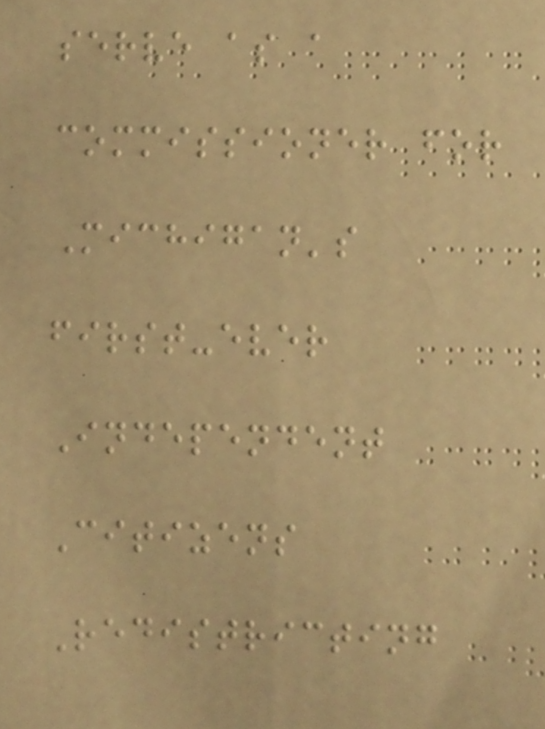serve as a
commissioner for
Michigan's
first-ever
Independent
Citizens
Redistricting
